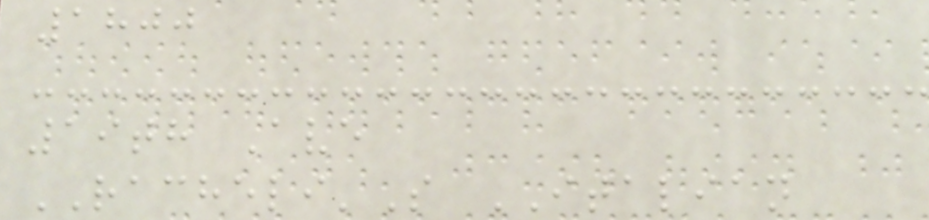1800
19th Ave
RACHELI'S ITALIAN
